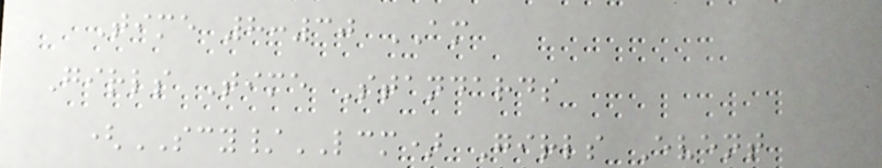Time 8:30 AM
Girls Time Standards
(SCY/LCM) Girls Event
